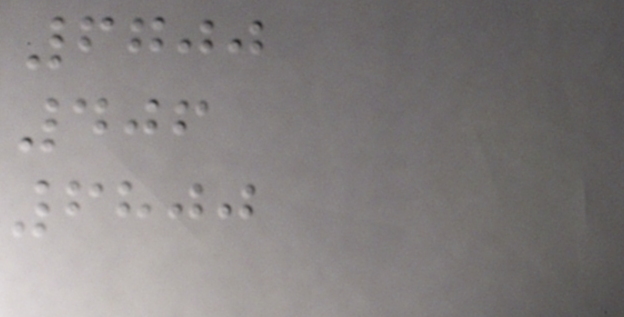6700
406
6800
